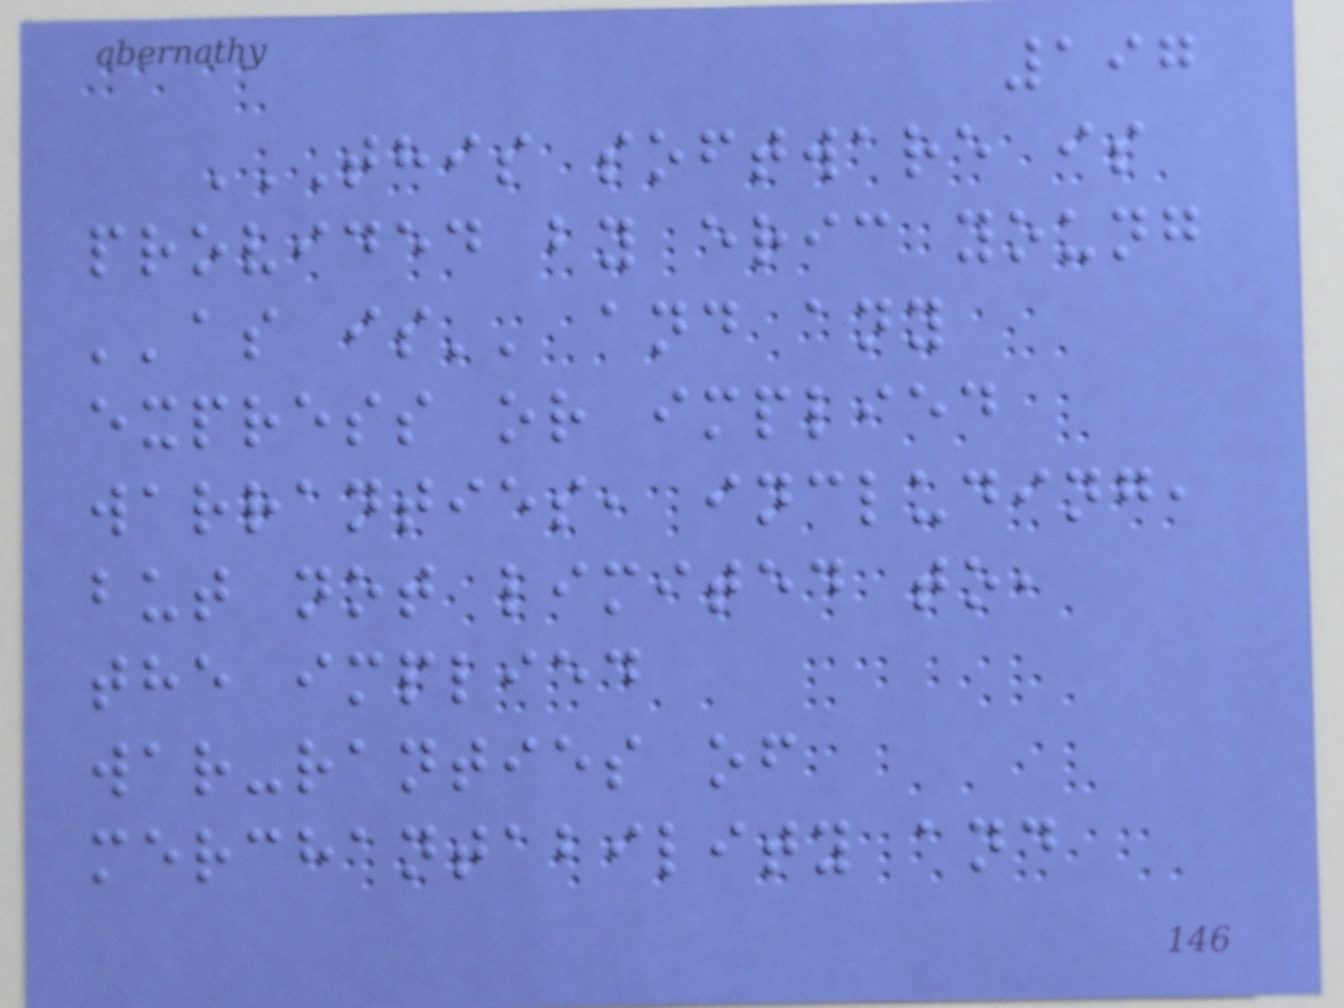197
THIS SOFTWARE IS
PROVIDED BY ERIC YOUNG
''AS IS'' AND ANY
EXPRESS OR IMPLIED
WARRANTIES, INCLUDING,
BUT NOT LIMITED TO,
THE IMPLIED
WAR-RANTIES OF
MERCHANTABILITY AND
